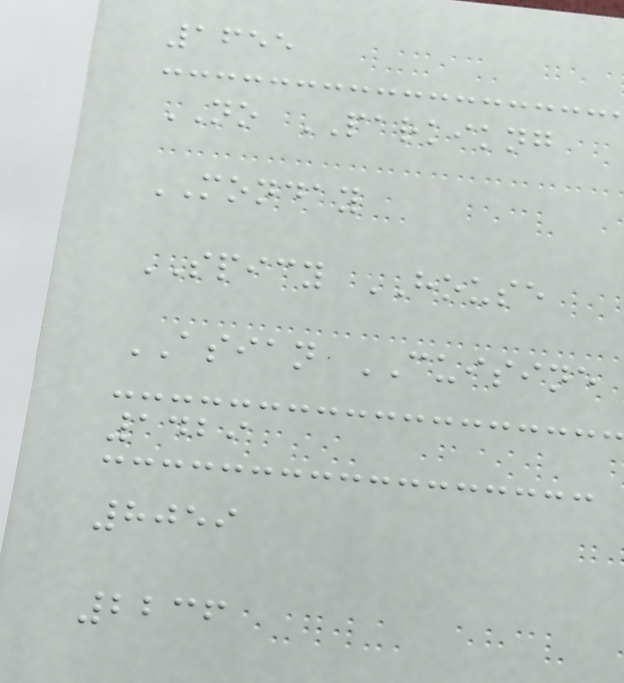1655
NO PARKIKNG
MONDAY
SPICY HOUSE
ASIAN CUISINE
1429
8059
2236
